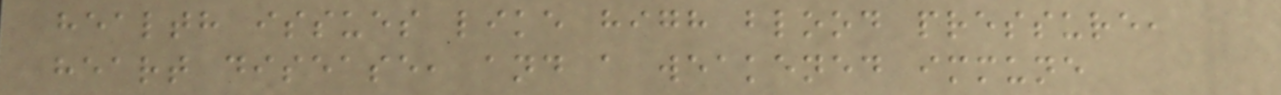health issues like high blood pressure,
heart disease, and a weakened immune
